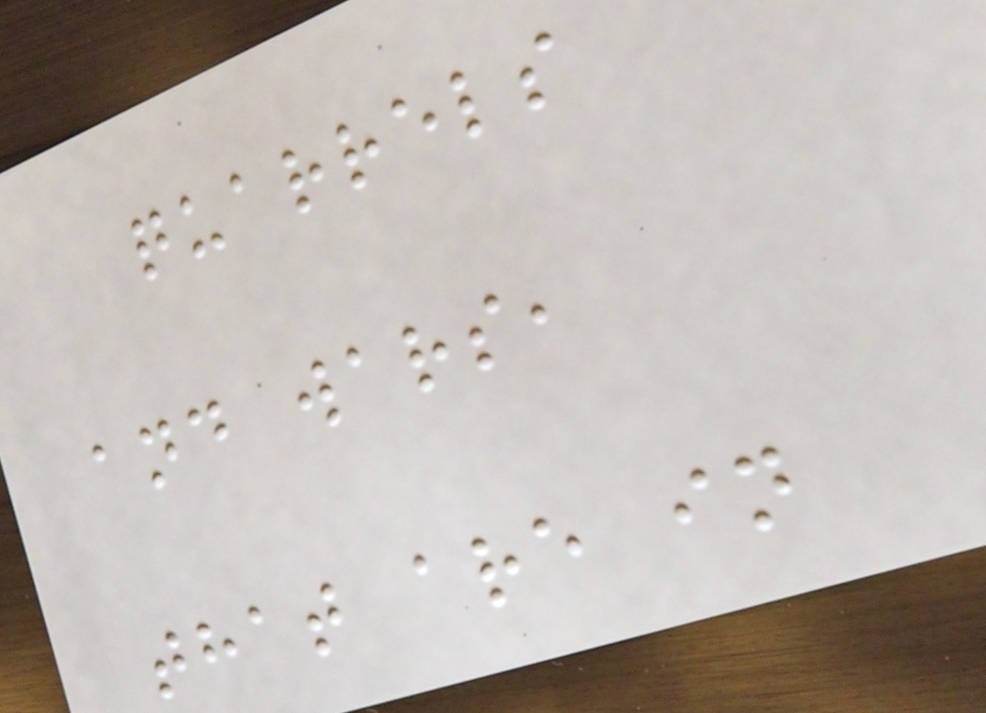quarrels
and wars,
that are in
